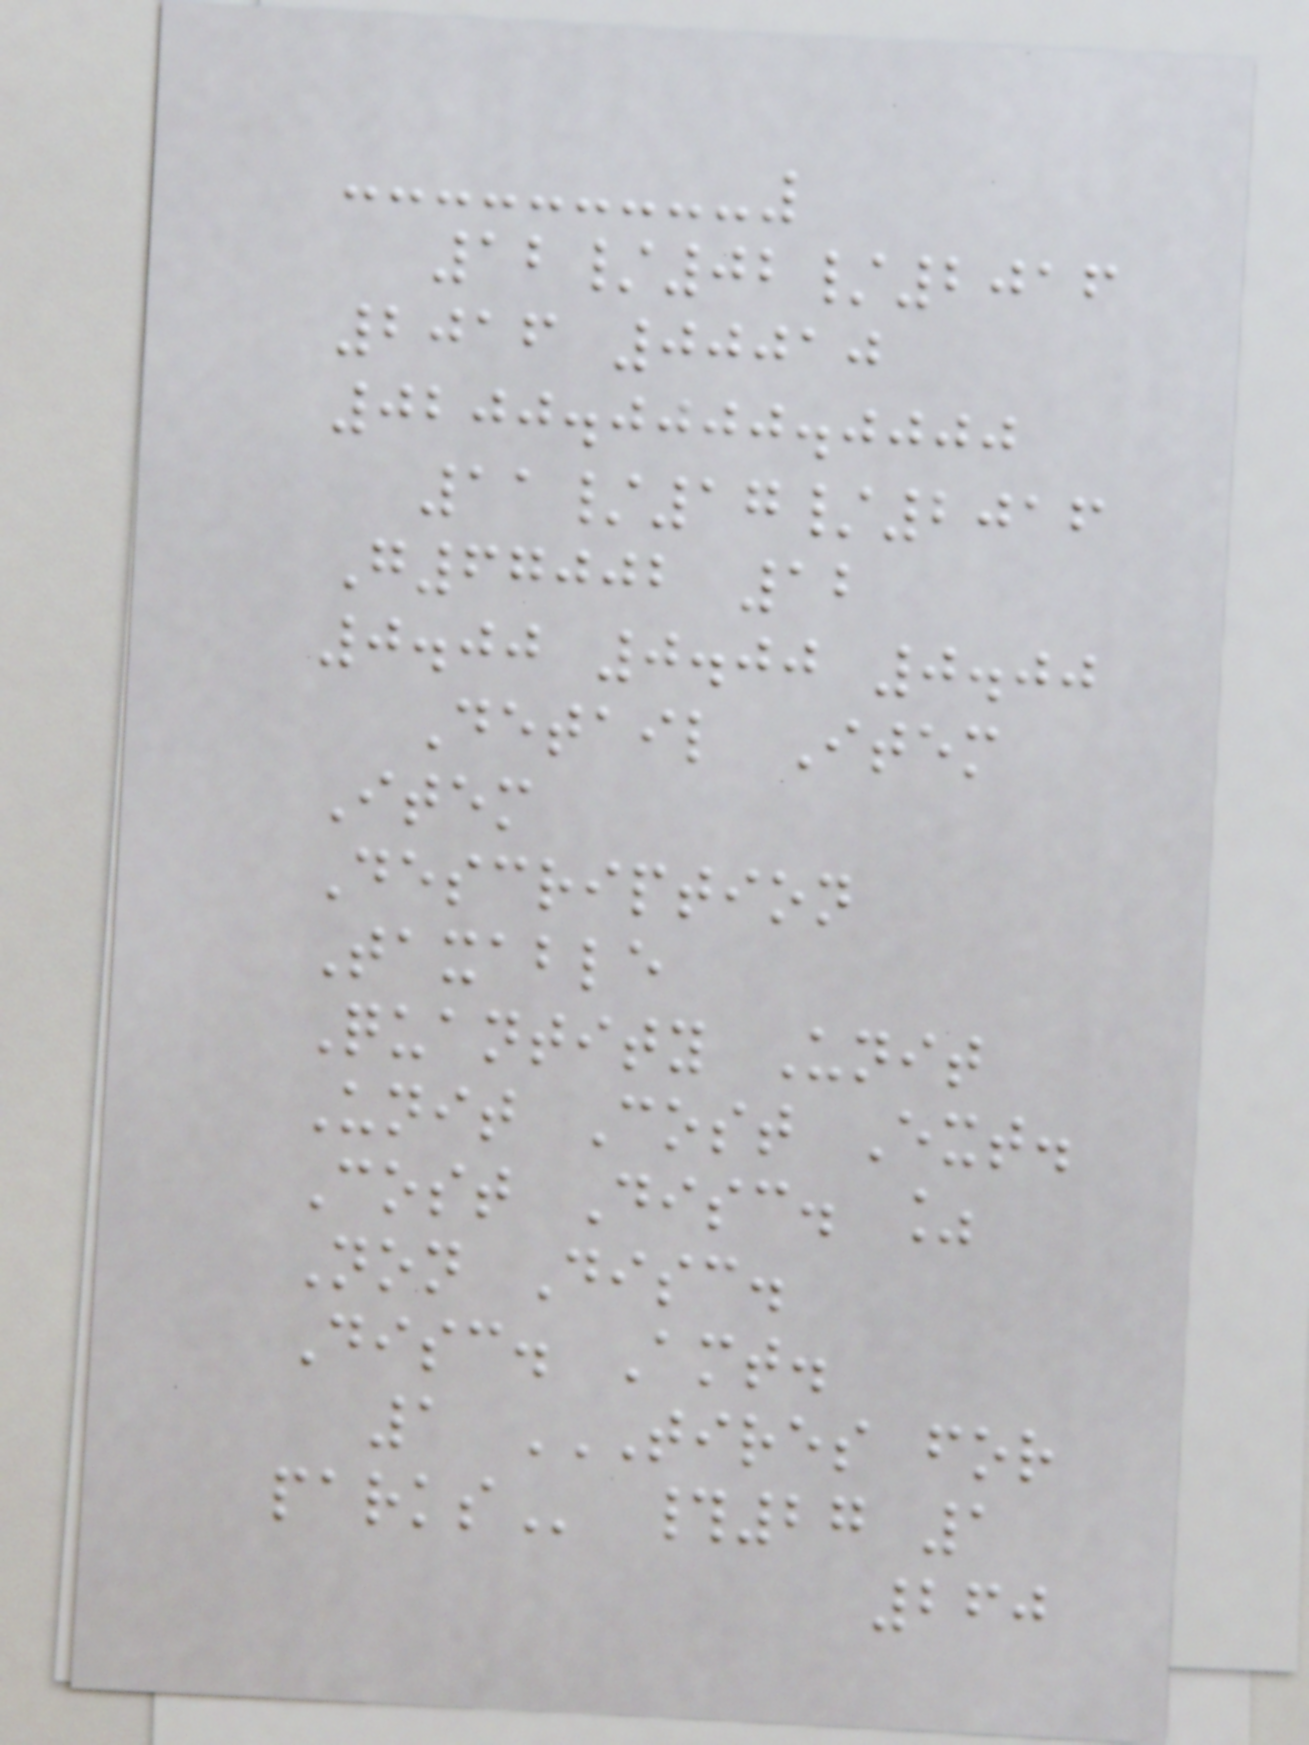12/02/2016
2016 00010
0200.0000.0000
11/17/2016
G67002 12
0.00 0.00 0.00
Detail Item
Item
Description
Taxable
Quantity Unit
Unit Cost Ext.
Cost Disc. %
Non Disc.
Disc. Amt.
1 TIRES FOR
PARKS #27 1
260
